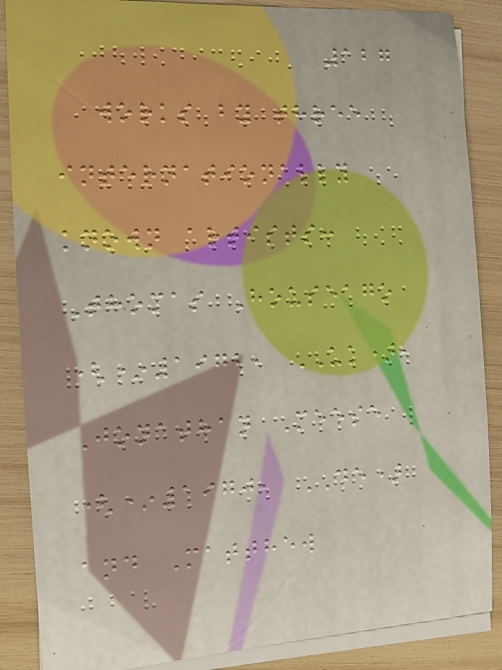127
works by three
internationally
known artists:
Thomas Houseago
(*1972, UK),
Jonathan Meese
(*1970, DE)
and Matthew
